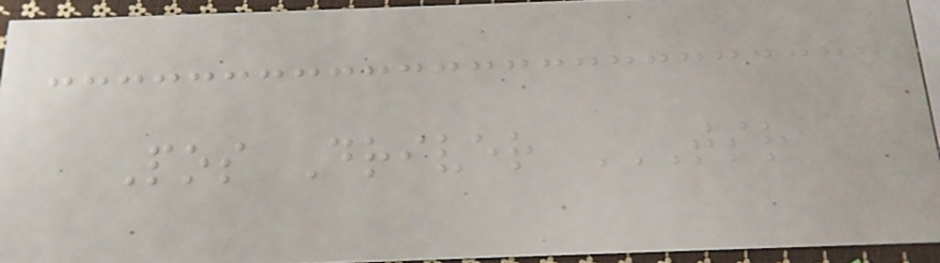Pos Driver TSR
